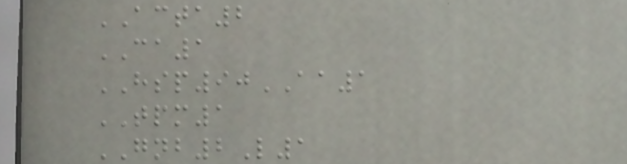ACTA2
CA1
HSP90AA1
TPM1
GNB2L1
